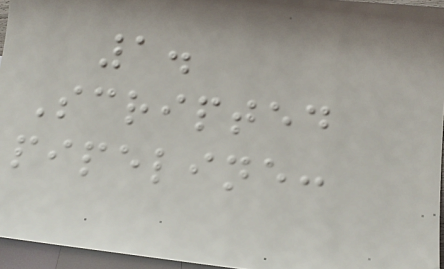1.
Scripted
pipeline:
